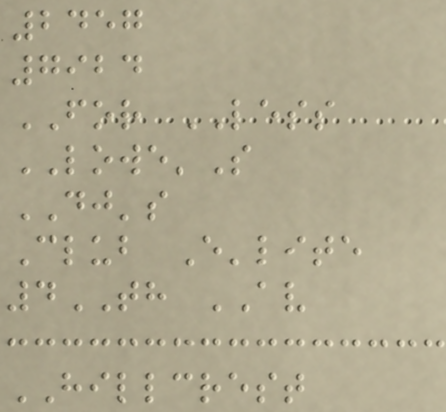2457
7924
FOR LESS
LOWE'S
DJ's
Club E'lite
4TH AV
HILLCREST
